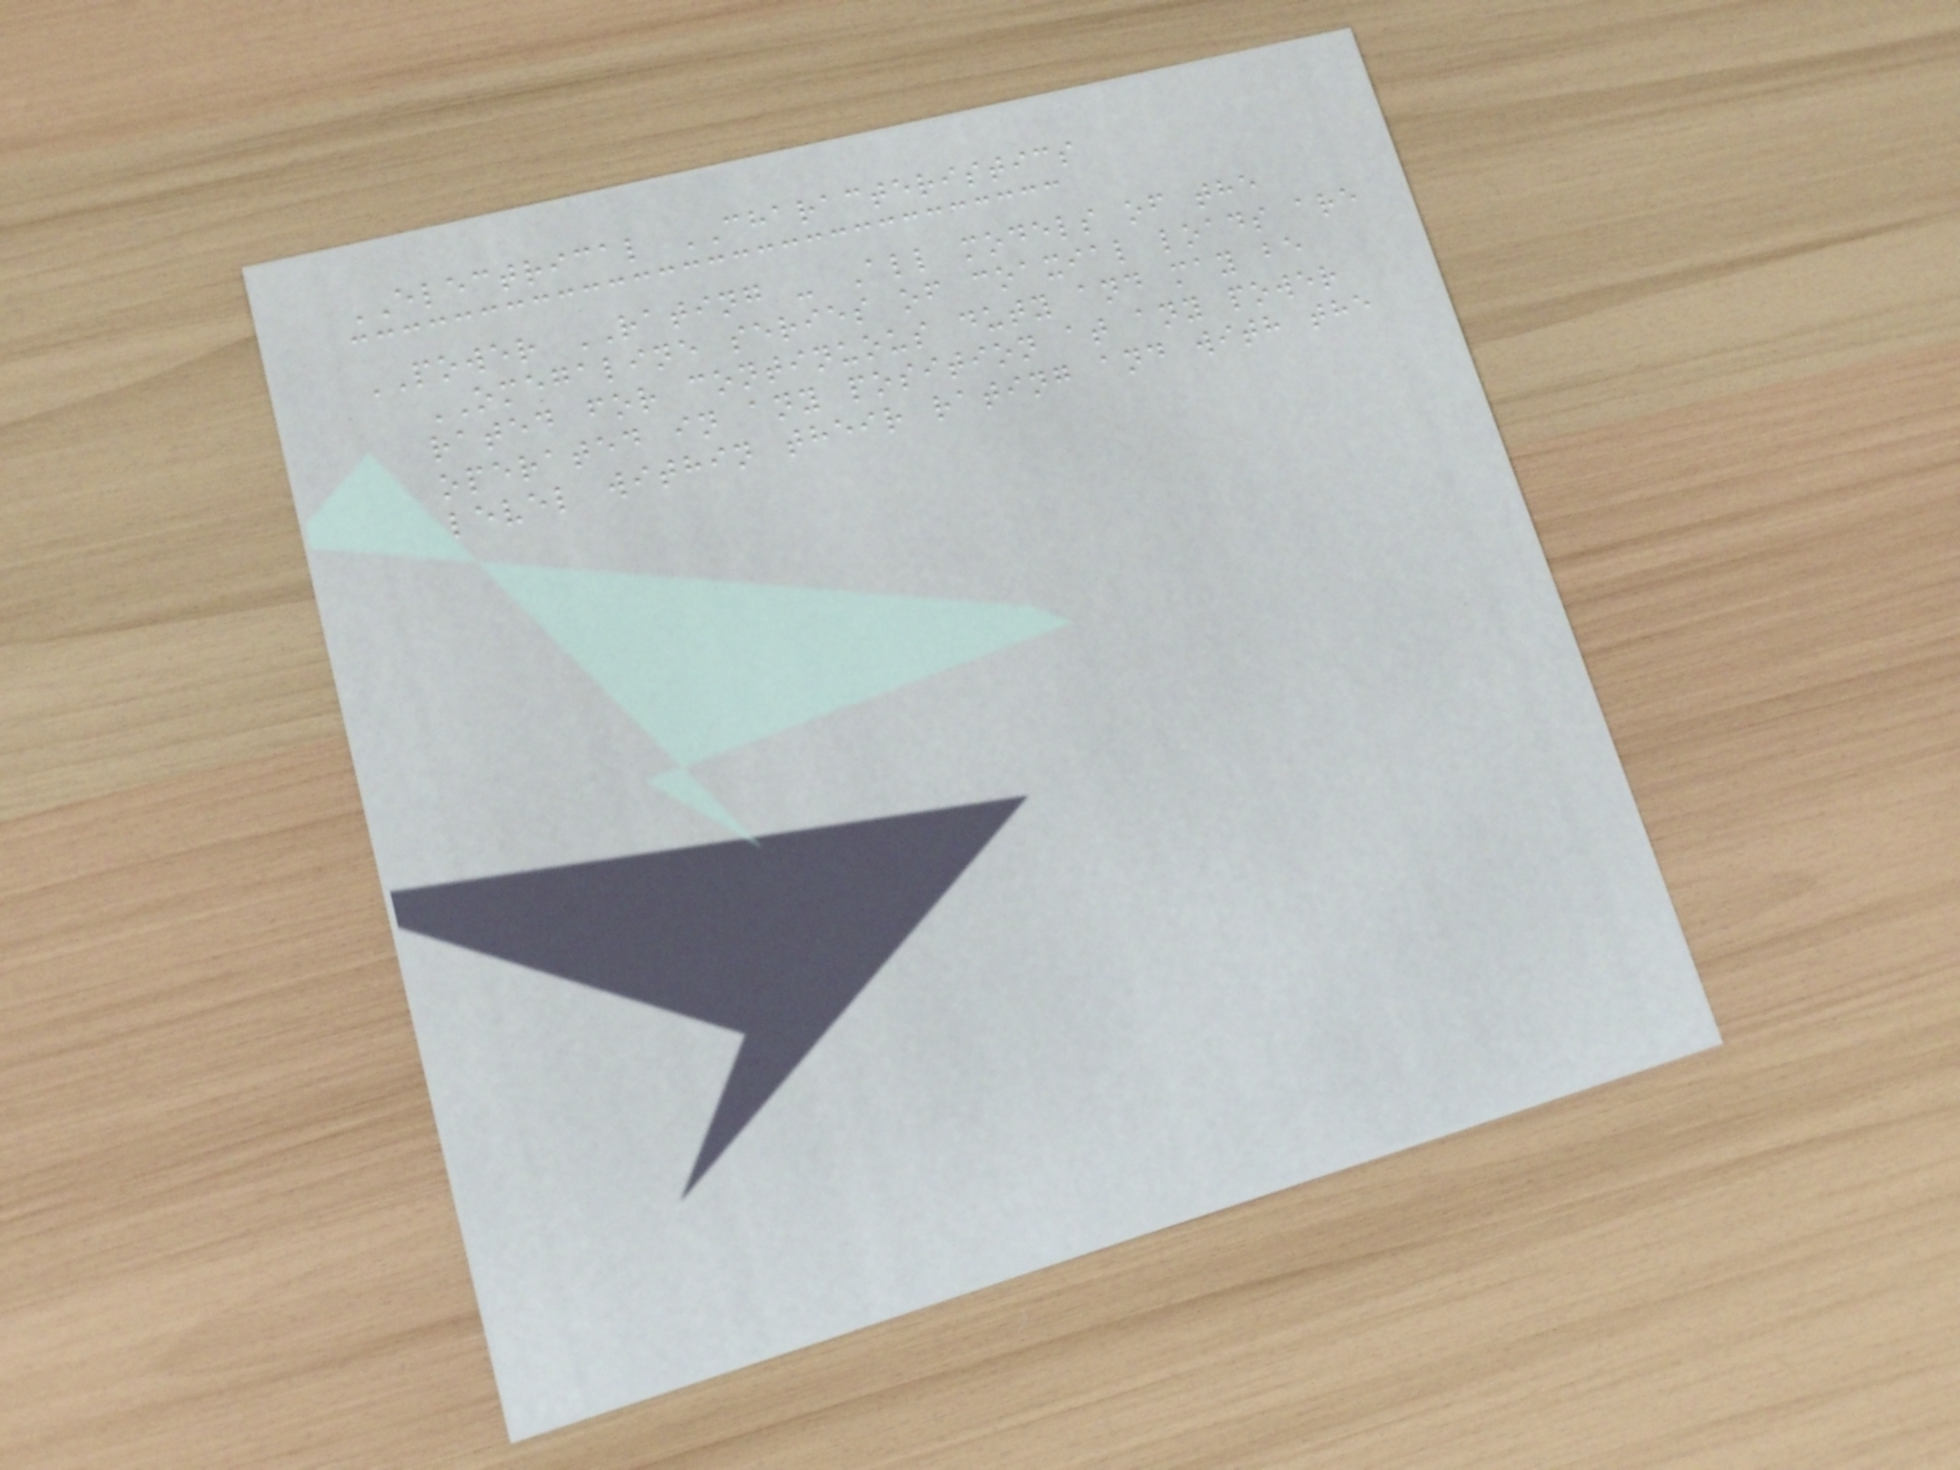ELECTRICAL CHARACTERISTICS
POWER RATING - All models of the
OMEGALINE series of coaxial loads are
rated for continuous duty and may be
operated in any position at any power
level within their rating and with the
